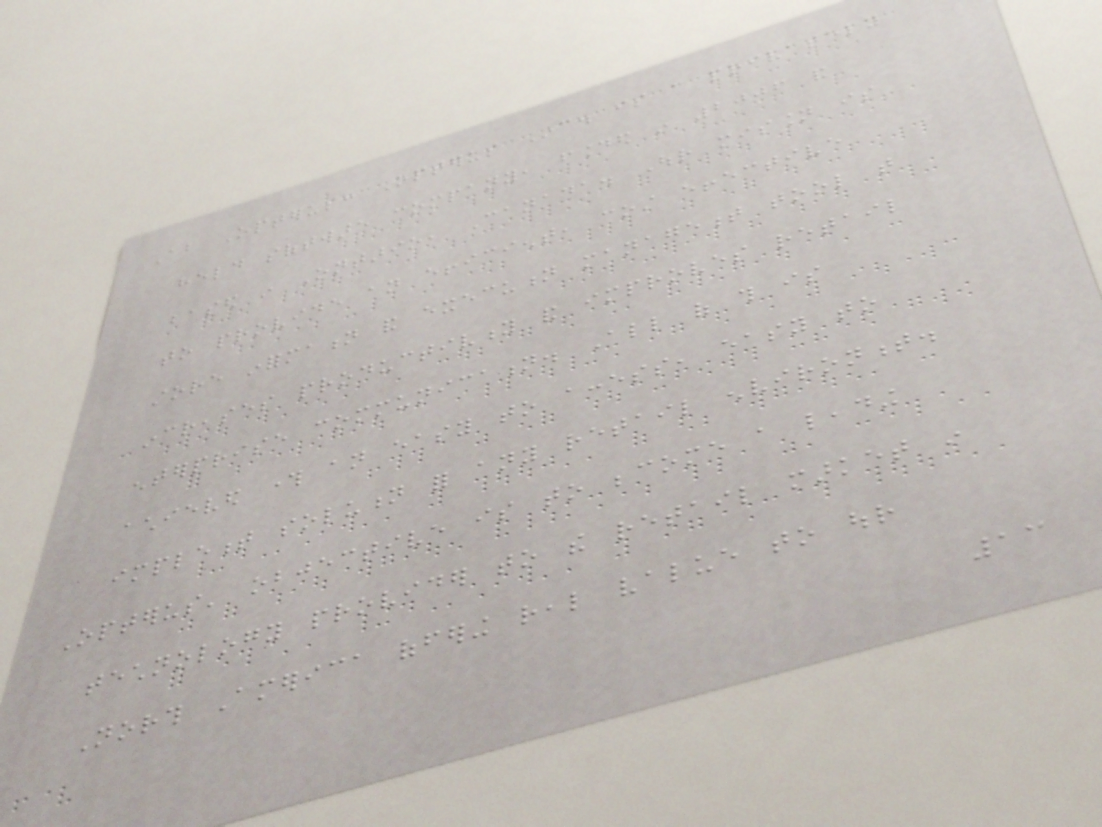About Opterus: Opterus Inc. is a privately
held software company, founded in 2006 and
based in Ontario, Canada. Our mission is
to provide an efficient, cost effective
store information and execution management tool that
increases productivity and improves retail
enterprise communication. All of this is
achieved through an easy to access, easy to
implement solution for any retail environment.
Opterus' objective is to become a leading
technology provider to the retail market in
North America offering real value to our
13
